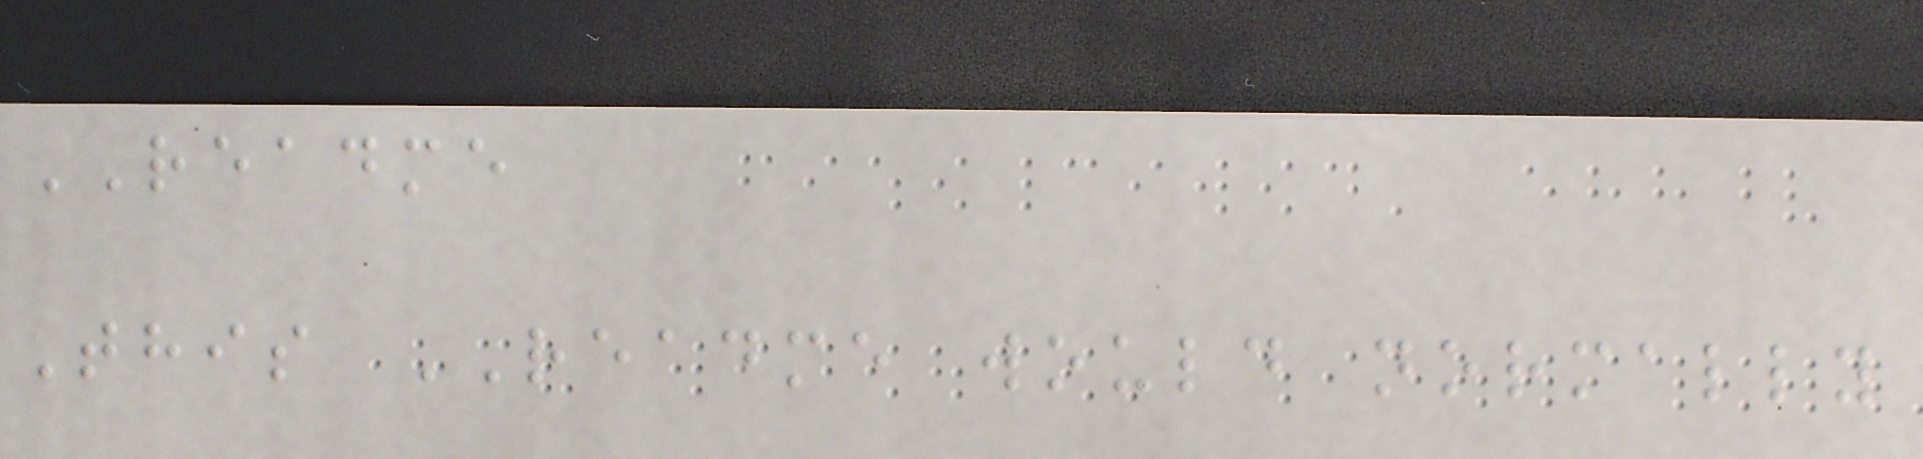README
This README would normally
